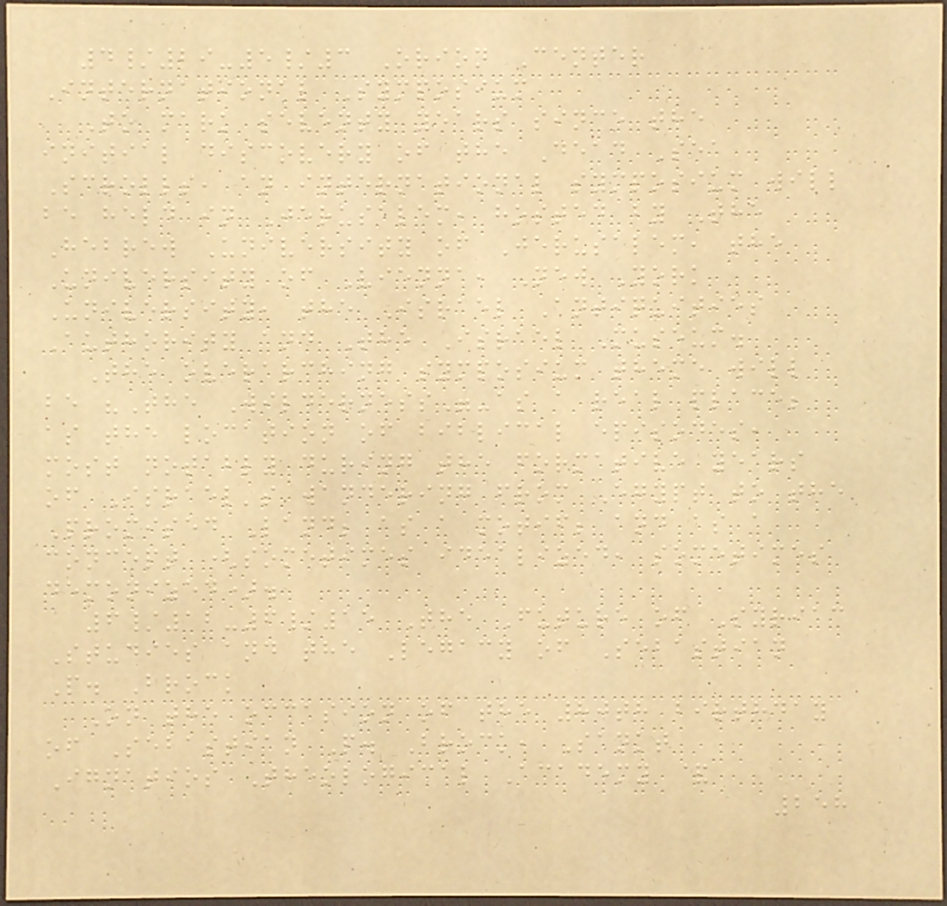4/29-5/3 Orion Center
International Symposium
To mark seventy years since the
initial discovery of the Dead Sea
Scrolls, an international symposium will
be held in Jerusalem, hosted by The
Hebrew University of Jerusalem, the
University of Vienna, New York
University, the Israel Antiquities
Authority and The Israel Museum.
The overarching symposium theme will
be "The Wilderness"-as a real place;
as the location of biblical episodes,
most notably during the formative years
of Israel's wandering from Egypt to the
Promised Land; as a motif; and as a
concept (sometimes idealized, sometimes
demonized).
6/12-6/15 The Future of Syriac
Studies and the Legacy of Sebastian
P. Brock
On the occasion of the 80th birthday
of Sebastian P. Brock, Sankt
Ignatios Theological Academy &
258
